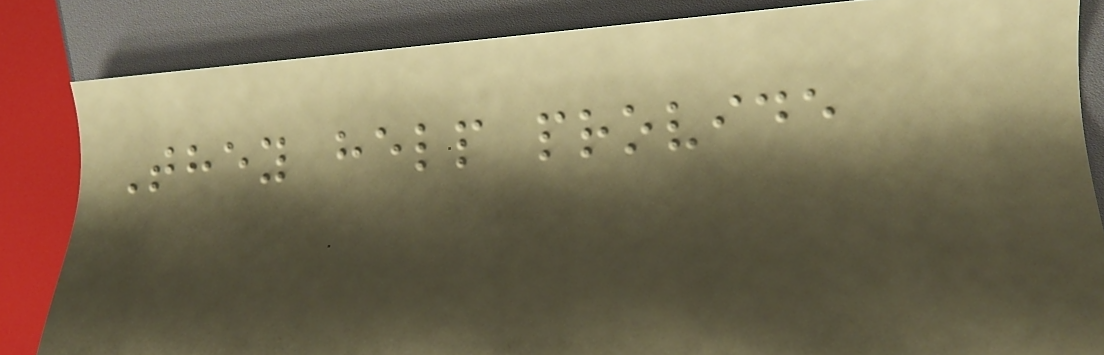They help provide
